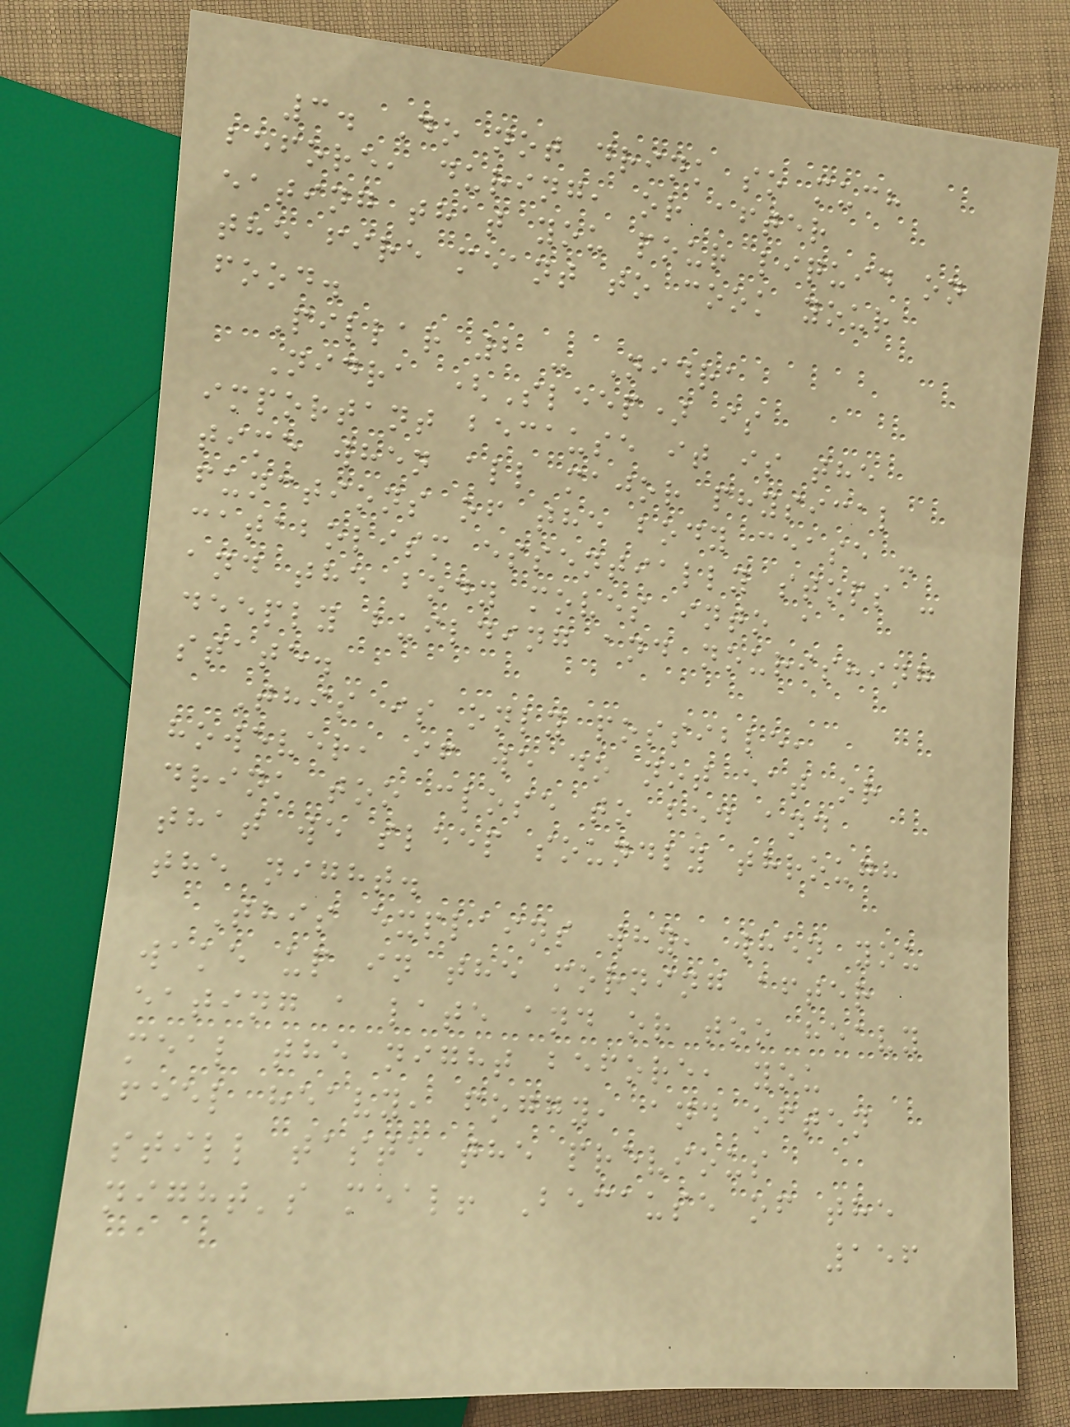3. Do not drink so much
before, during, or after
eating that you pour liquid on
the fire meant to cook your
food.
Pillar 2 - Nidra
Nidra (Sleep) is
important because it is the
time when all major physical
functions of the body cease -
catabolism essentially stops -
and the body moves into a
deeply building and nourishing
state.
This is only possible,
however, if we do not eat or
drink too close to bed and
that we sleep soundly through
the night.
This explains why, when you
wake up in the morning after
eating a late and or too heavy
meal the night before, you
feel heavy, foggy, and often
still taste the previous
night's meal! Because of the
156
